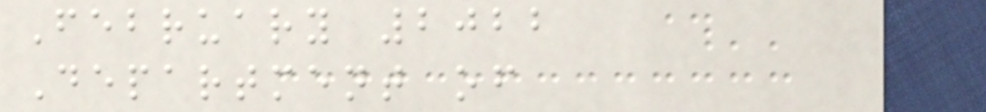February 2022
Department of
